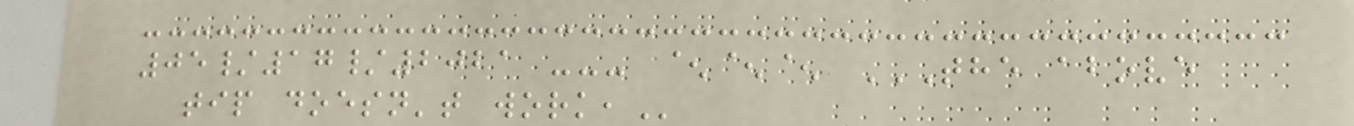05/17/2021 --- ^^^ THE ABOVE
TIP DOESN'T WORK,
